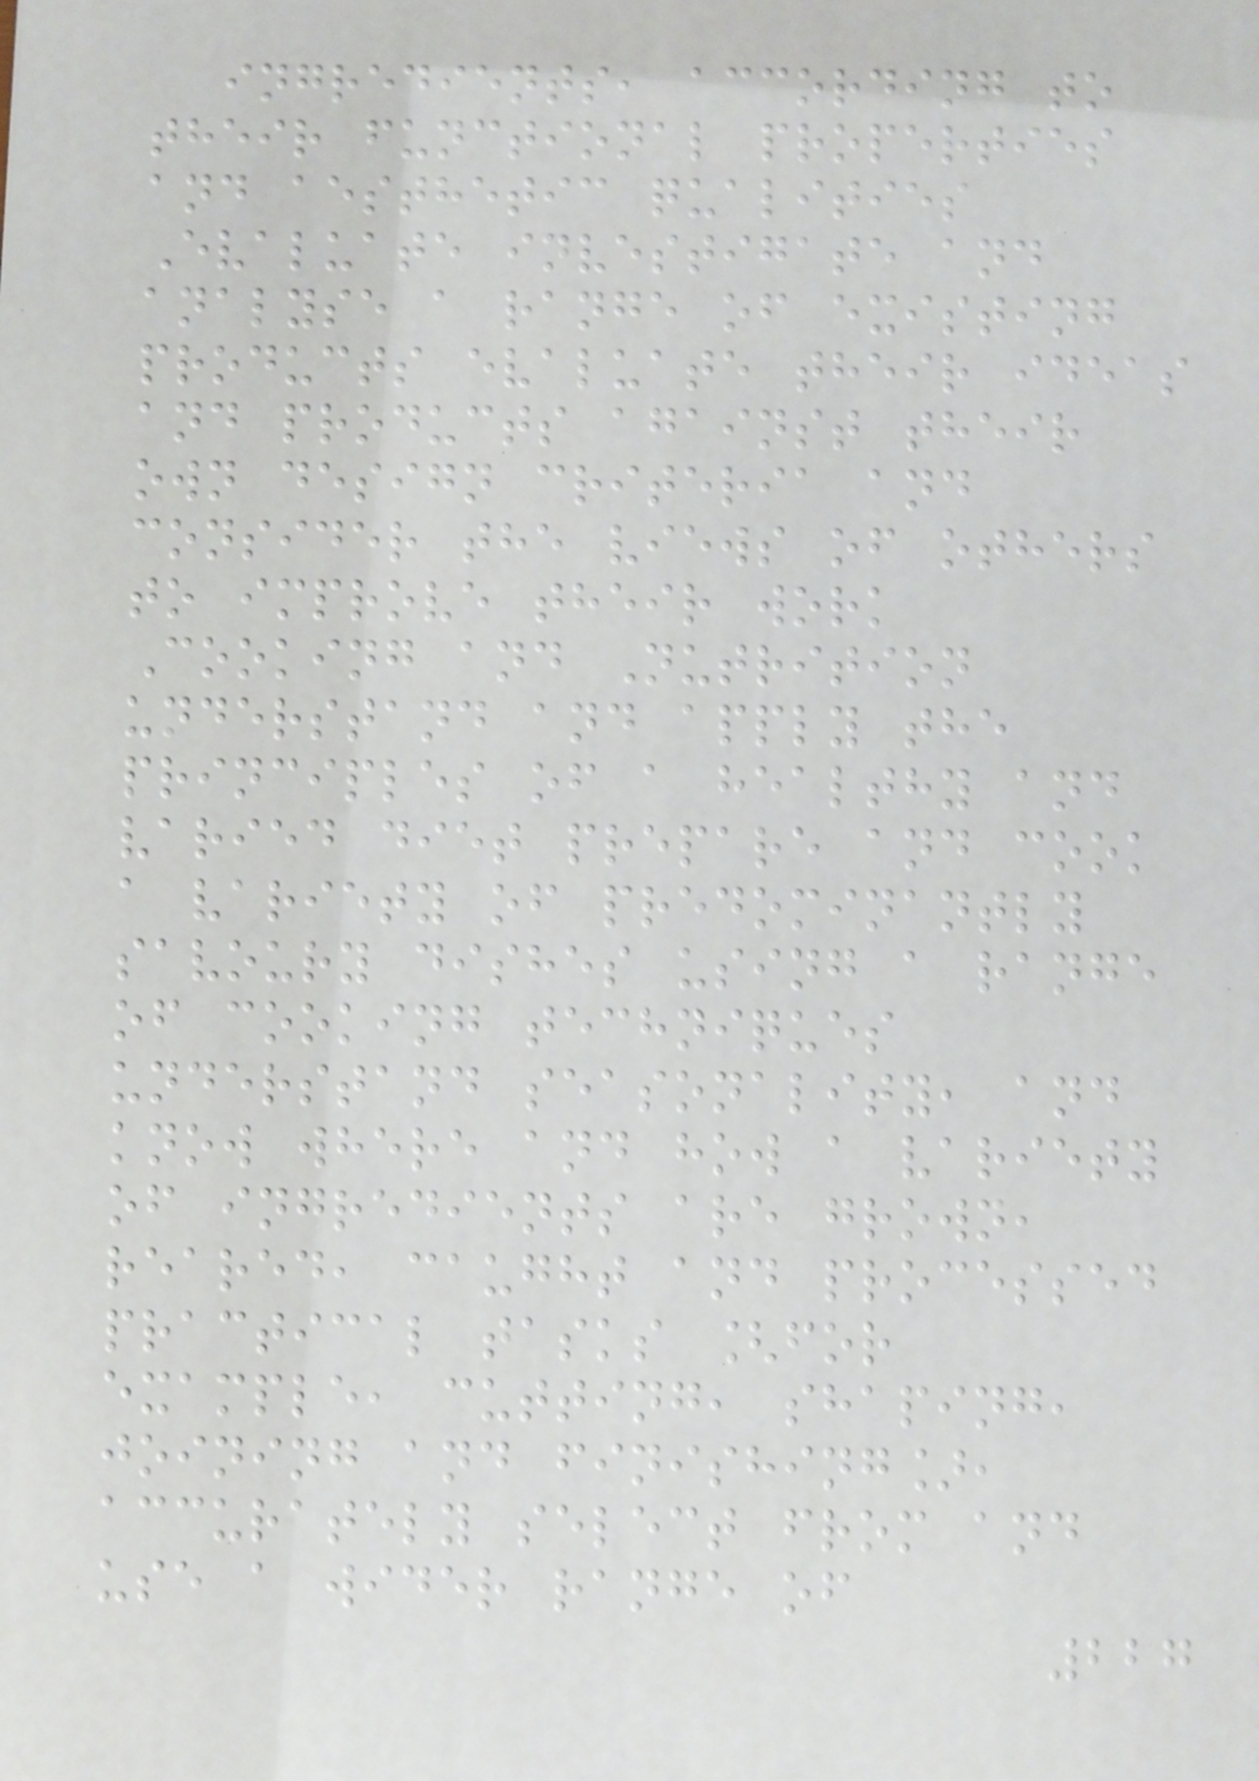ingredients, according to
their functional properties
and aesthetic qualities
Evaluate investigate and
analyse a range of existing
products evaluate their ideas
and products against their
own design criteria and
consider the views of others
to improve their work
Cooking and Nutrition
understand and apply the
principles of a healthy and
varied diet prepare and cook
a variety of predominantly
savoury dishes using a range
of cooking techniques
understand seasonality, and
know where and how a variety
of ingredients are grown,
reared, caught and processed
practical tasks [for
example, cutting, shaping,
joining and finishing],
accurately select from and
use a wider range of
227
